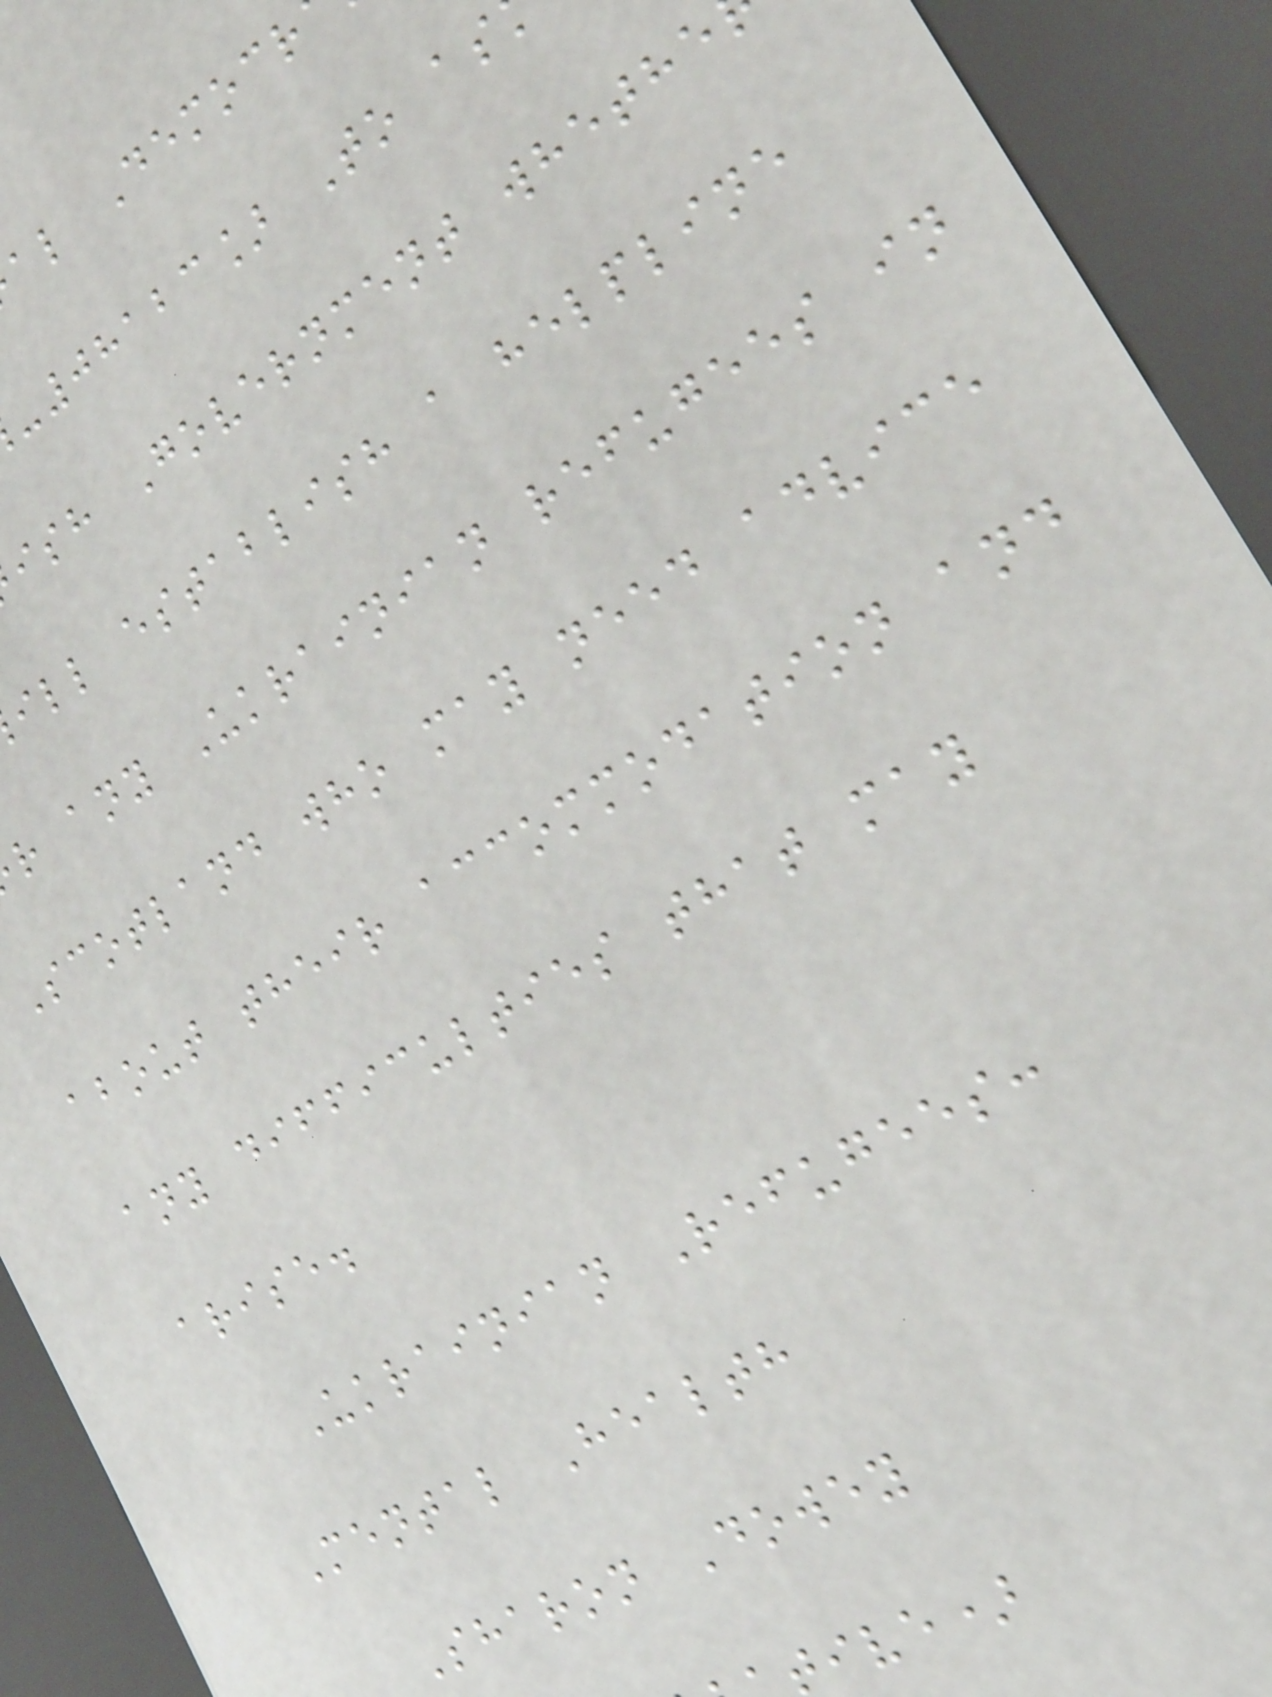al Democr
-08123] To as
ish Government whethe
ill establish a helpline
r any Ukrainian refugees in
Scotland who may need advice
about their accommodation and
any difficulties that may
arise.
Ukrainian Refugees:
Mental Health
Sharon Dowey
tive)
